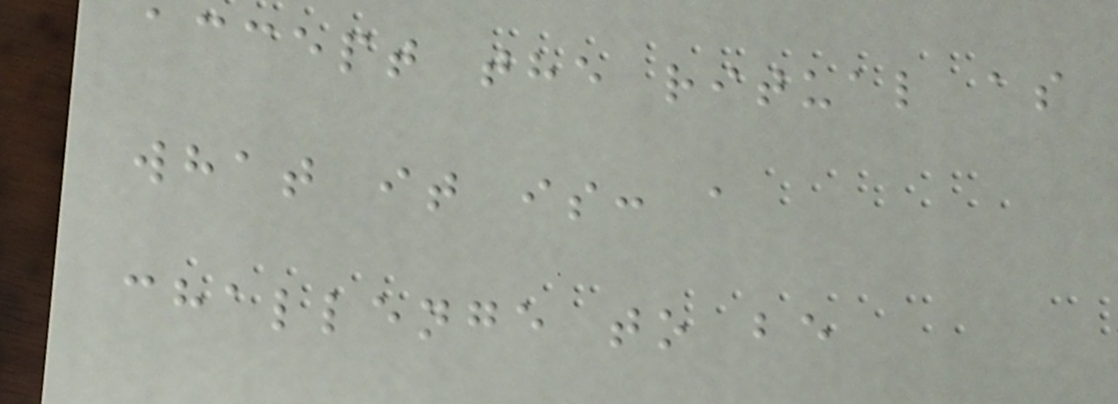accept the ritual as
what it is: a
challenge to be
